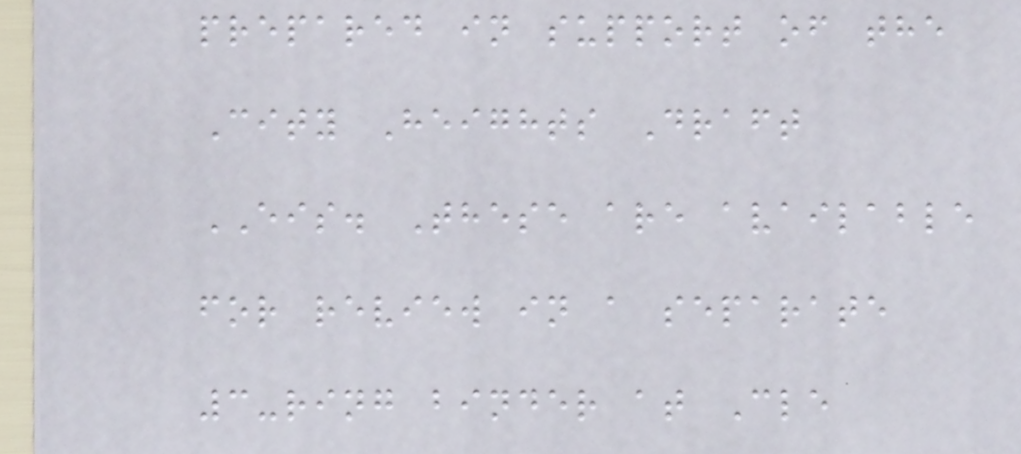prepared in support of the
City Heights Draft
EIS. These are available
for review in a separate
3-ring binder at Cle
